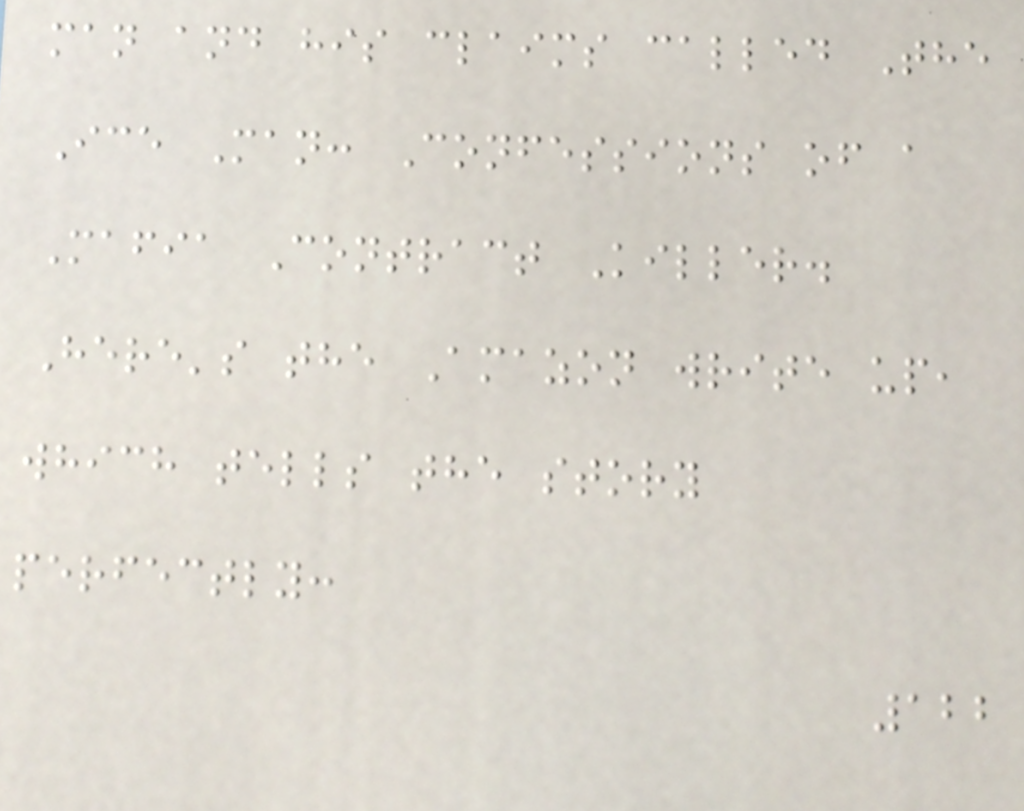man and his claims called The
Ice Man: Confessions of a
Mafia Contract Killer.
Here's the Amazon write up,
which tells the story
perfectly:
122
